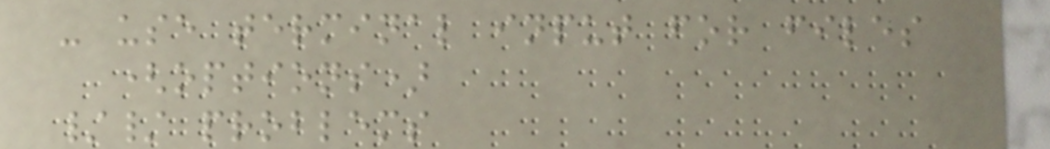- use terminal input for files
(options)
// problems
